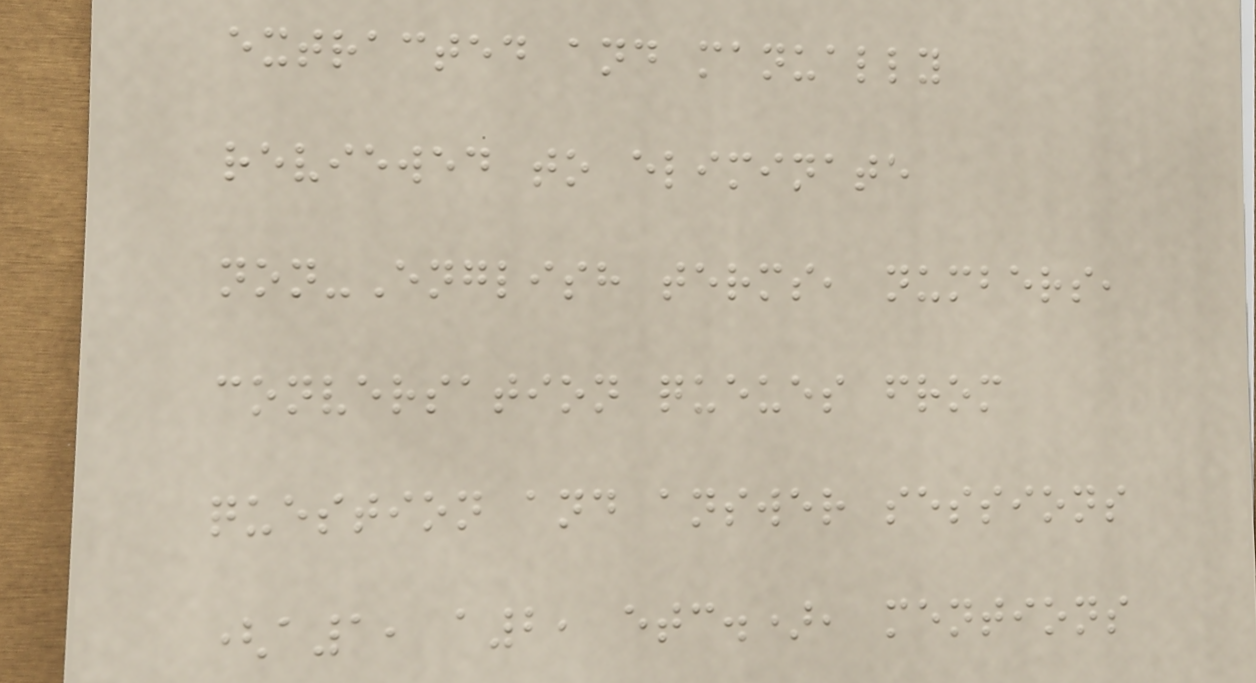extracted and manually
reviewed to eliminate
non-English terms, numbers,
conversation queues from
question and answer sessions
(a1, a2, etc.), mentions
